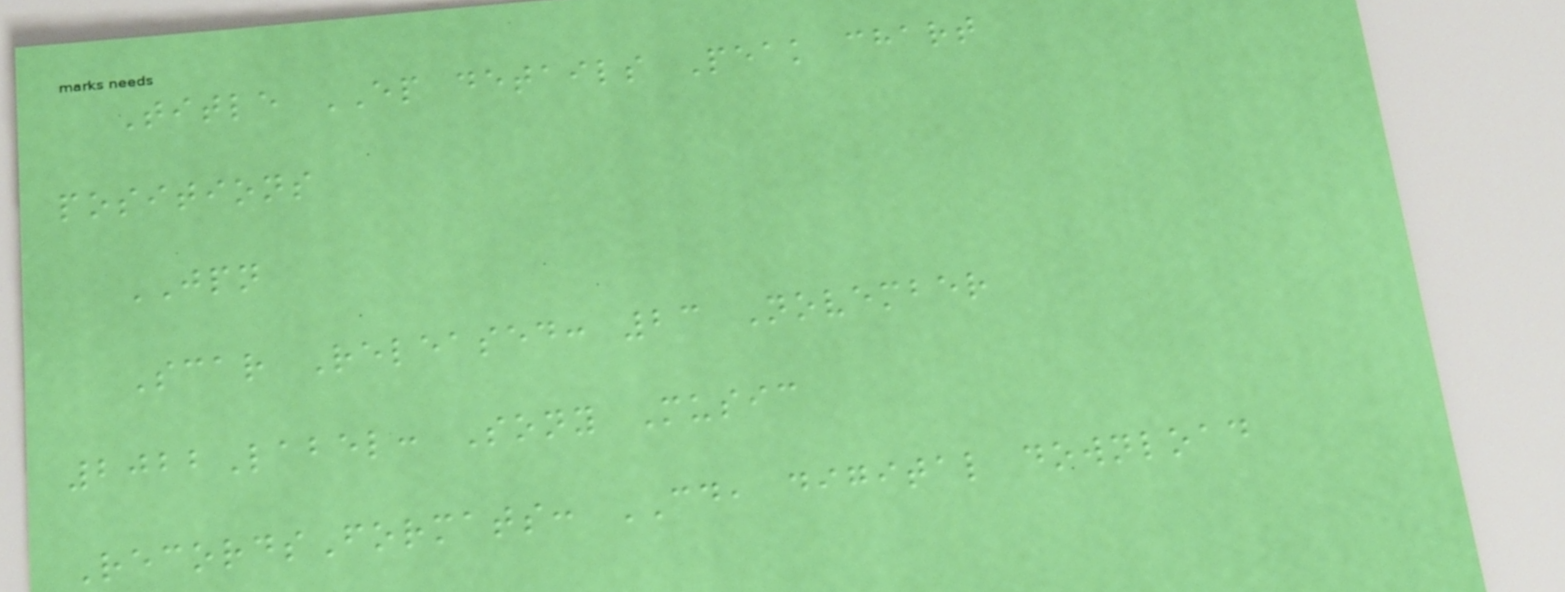Title EP details Peak chart
positions
JPN
Scar Released: 23 November
2022Label: Sony Music
RecordsFormats: CD, digital download
